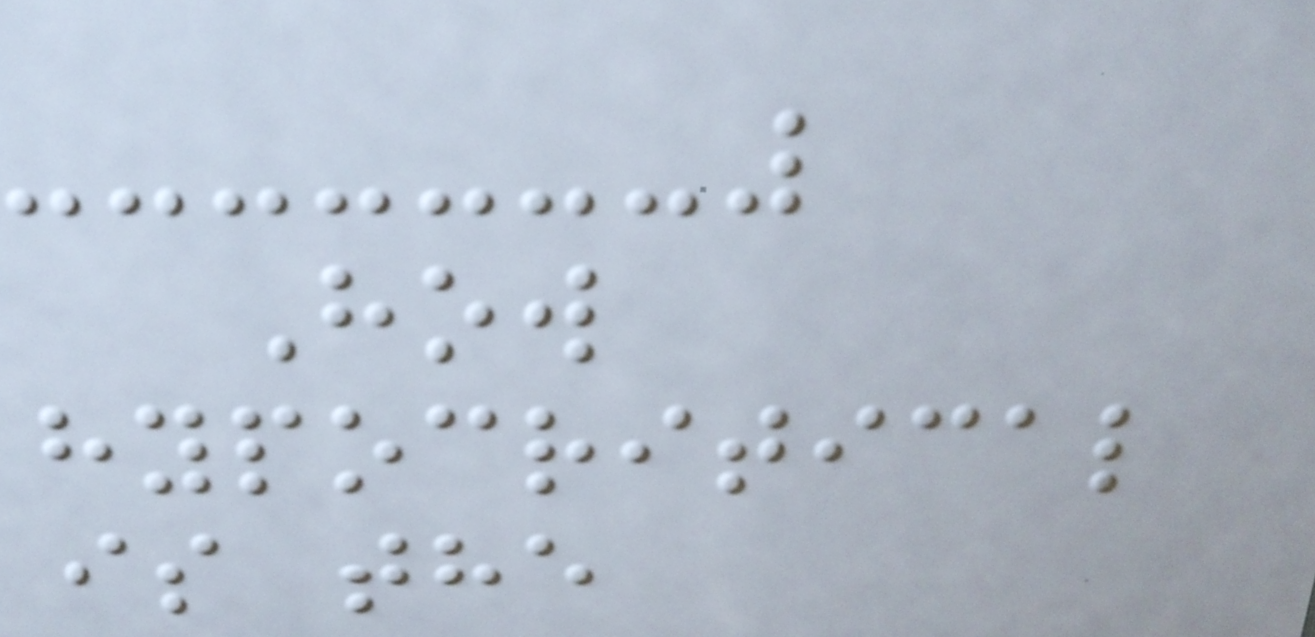How
hypocritical
is the
